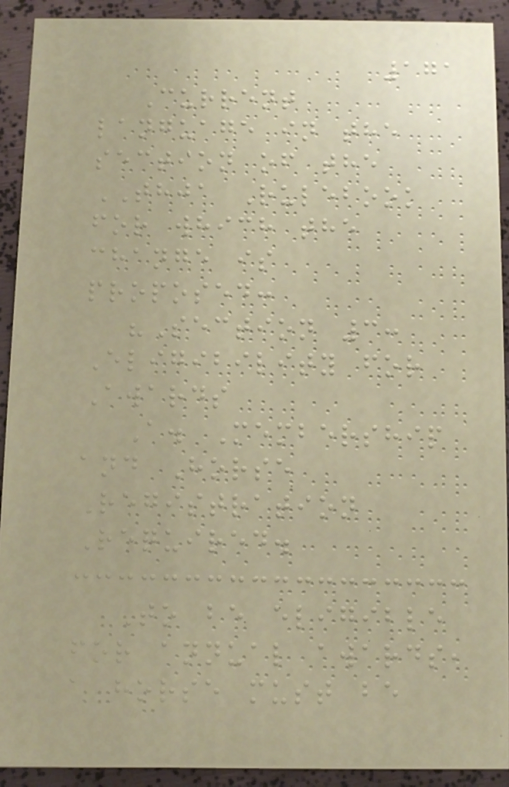171
Current
language in the
section of the
THJA Rulebook
for which the
change is
proposed:
"Section 3:
Eligibility for
Awards
A. Membership
and Horse
Registration
Required.
To be eligible
for annual awards,
a horse must be
